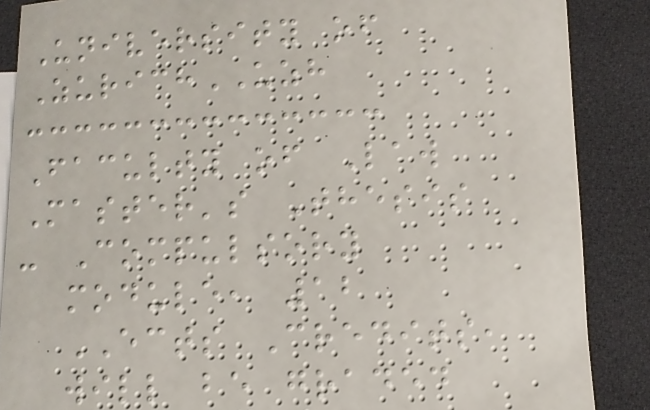University of
ZurichUZH
Faculty of Law
Master's Thesis
- Compulsory
module, 12
ECTS Credits,
will be graded
